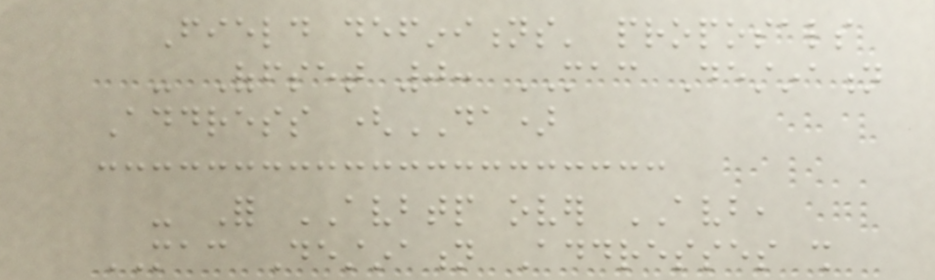Field definitions' proposals
- Offset 0: MAC Destination
Address (DA)
- For AVBTP over AVB,
MAC Destination Addresses shall
